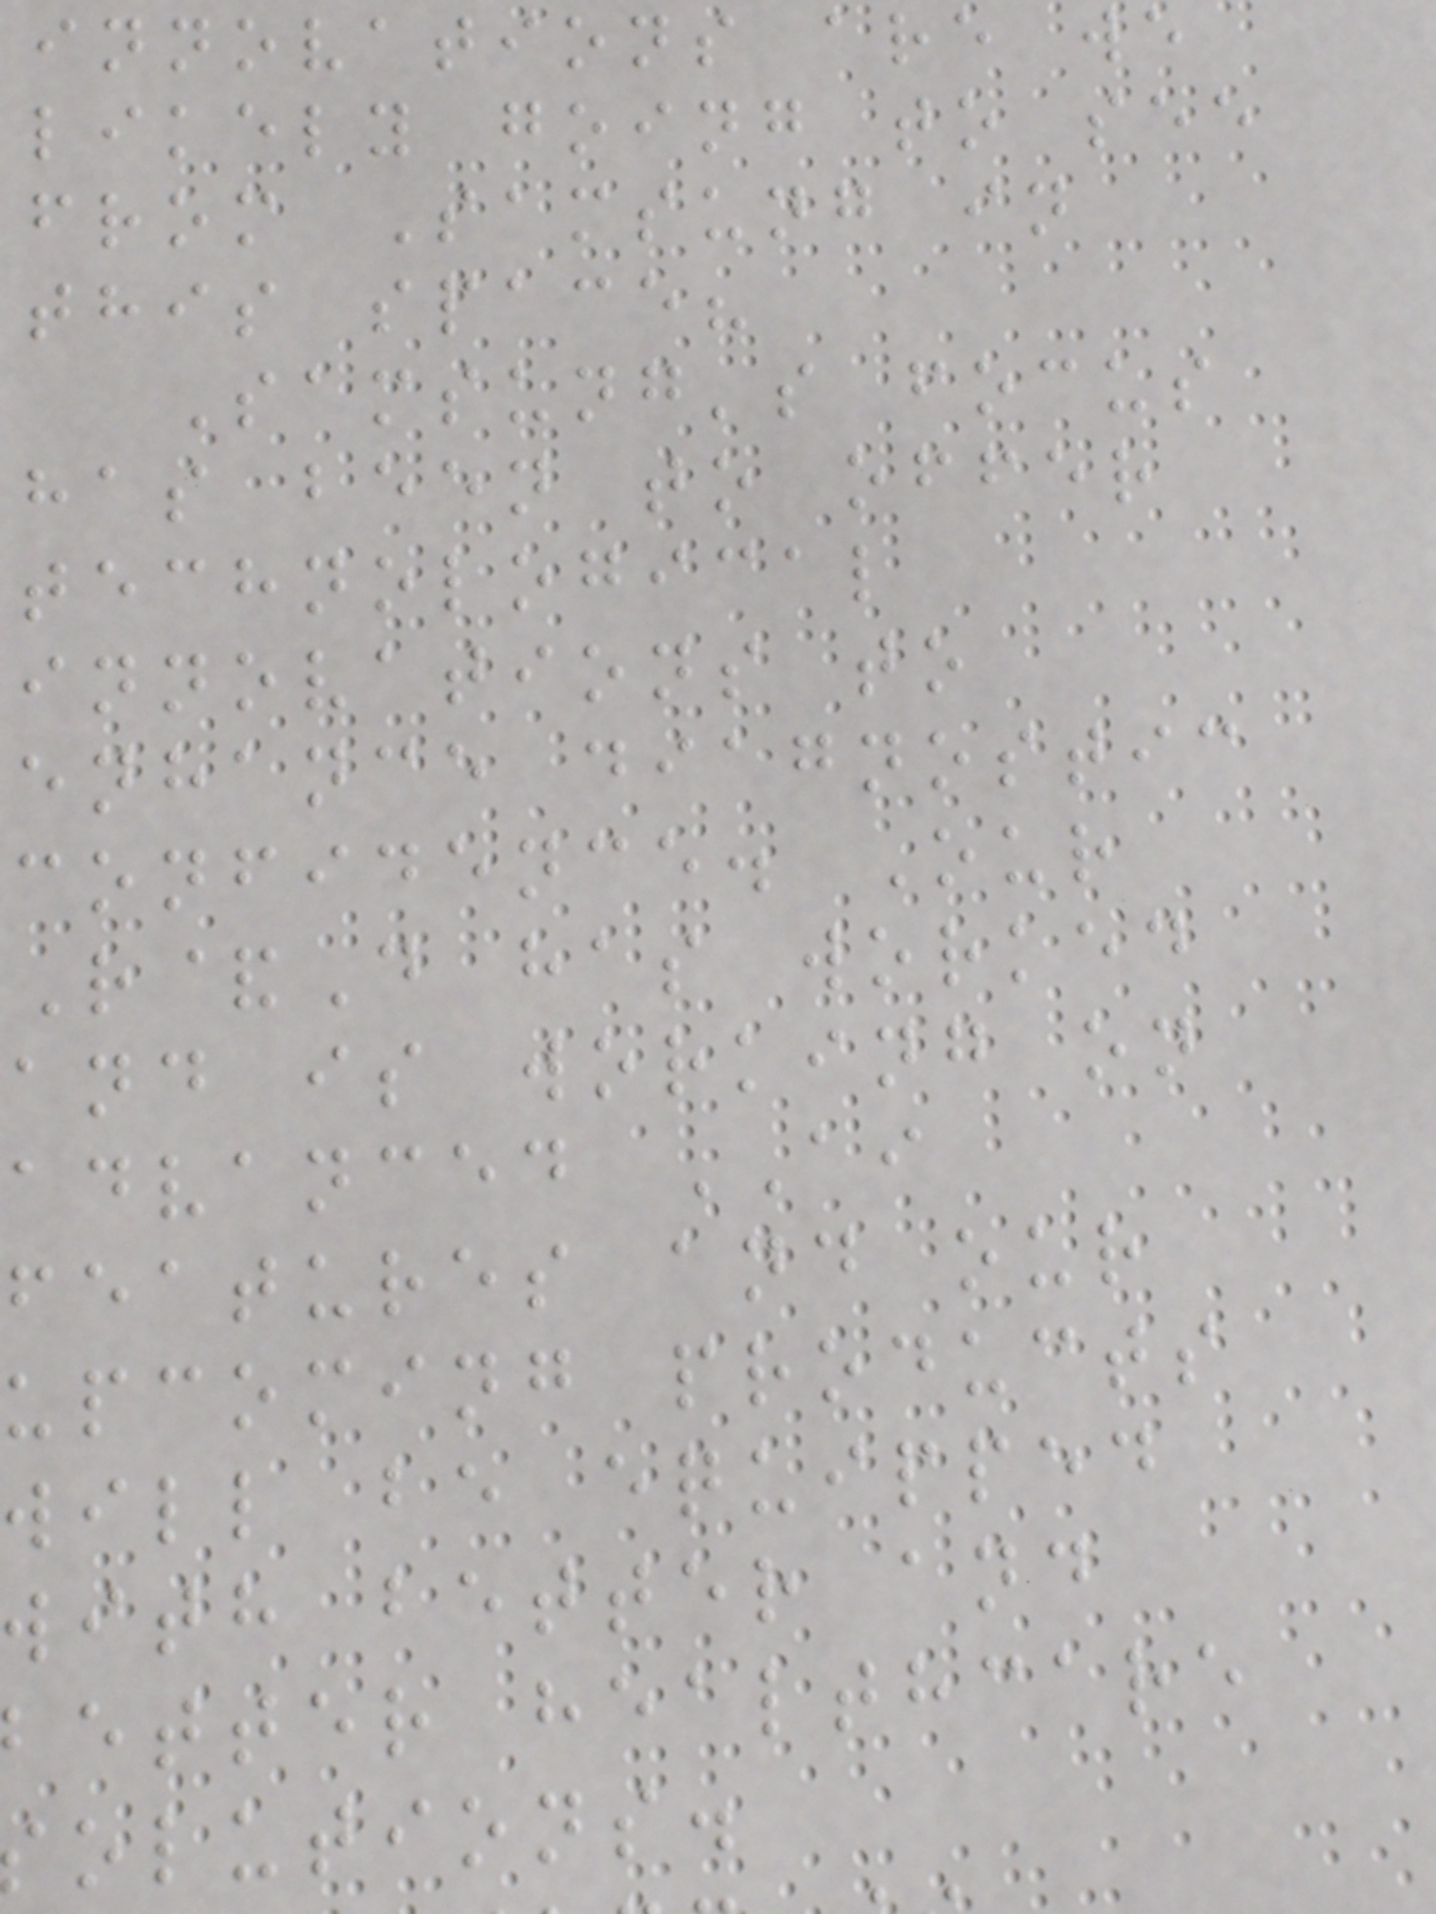innovations are we
likely going to see
from Samsung in
this space?
Samsung's focus
has been to offer
technological
innovations to
enhance diagnostic
confidence. Our
R&D has worked
and is working on
advanced AI
features and our
upcoming products
will be equipped
with better and
etter healthcare
olutions.
